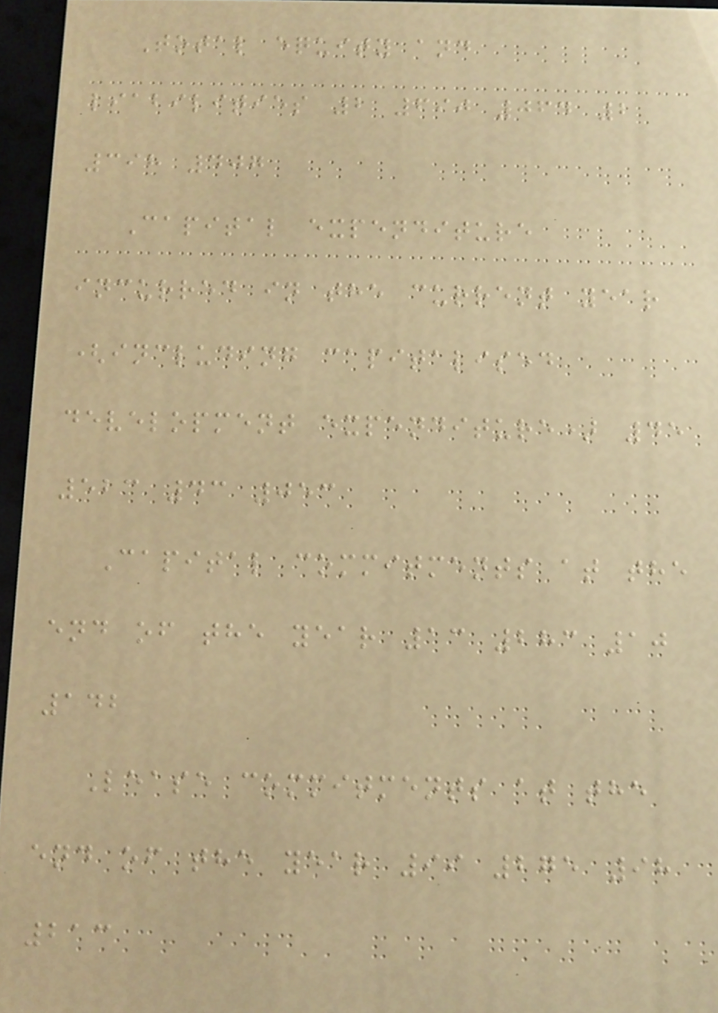Total equity and
liabilities 2 690 064 2
398 407
Capital expenditure
incurred in the current year
(including capitalised
development expenditure) 45
523 43 053
Capital commitments at the
end of the year 13 283 10
142
Lease commitments at the
end of the year 99 275 98
213
